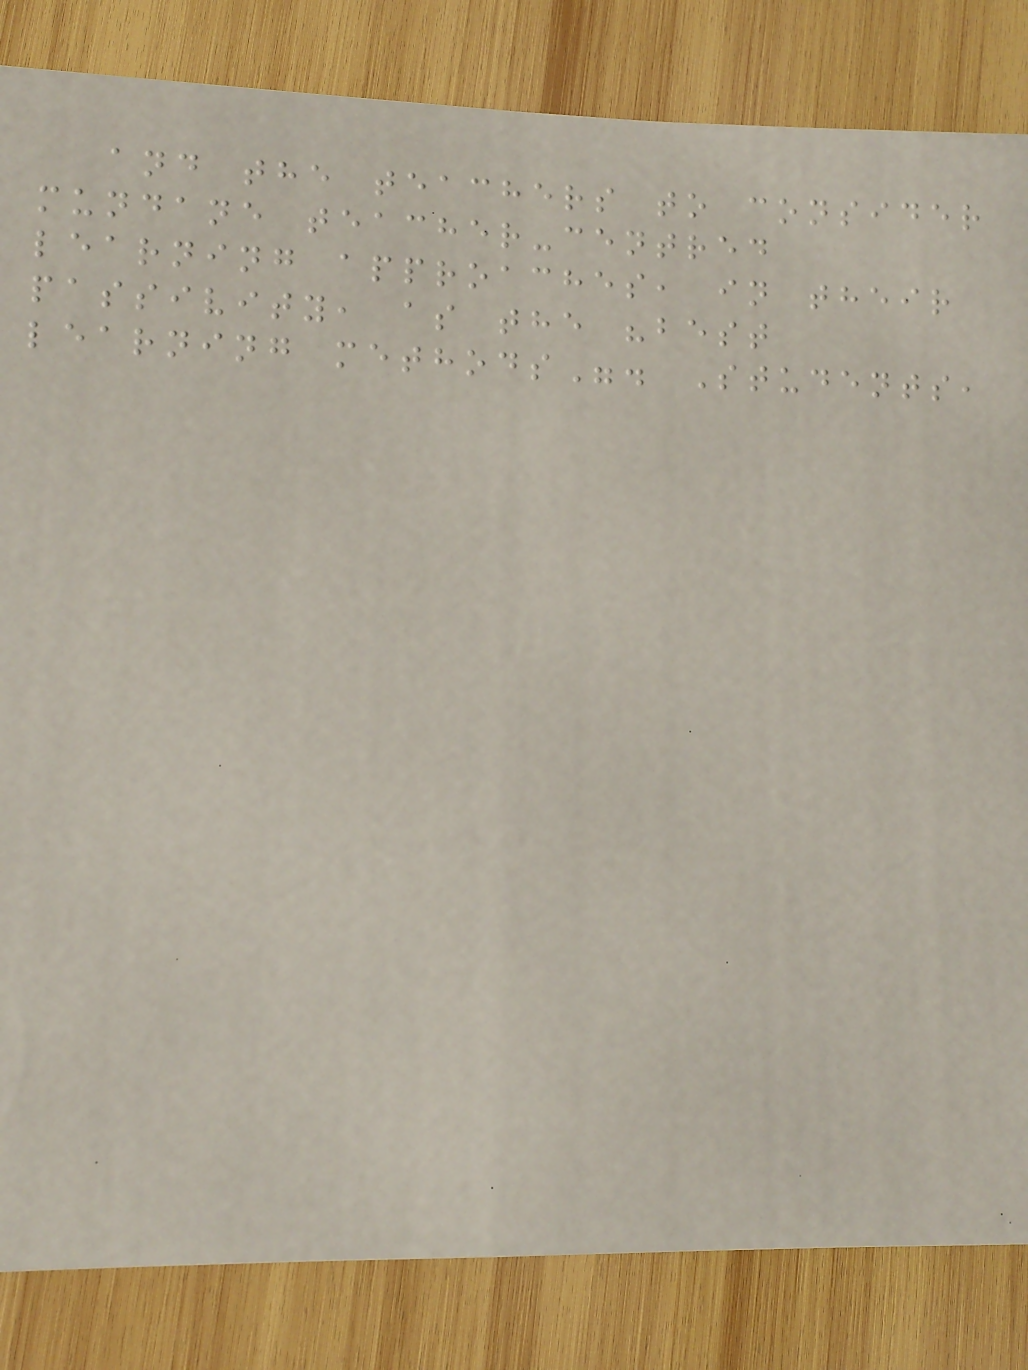and the teachers to consider
mundane teacher-centred
learning approaches, in their
passivity, as the "best
learning methods". Students,
